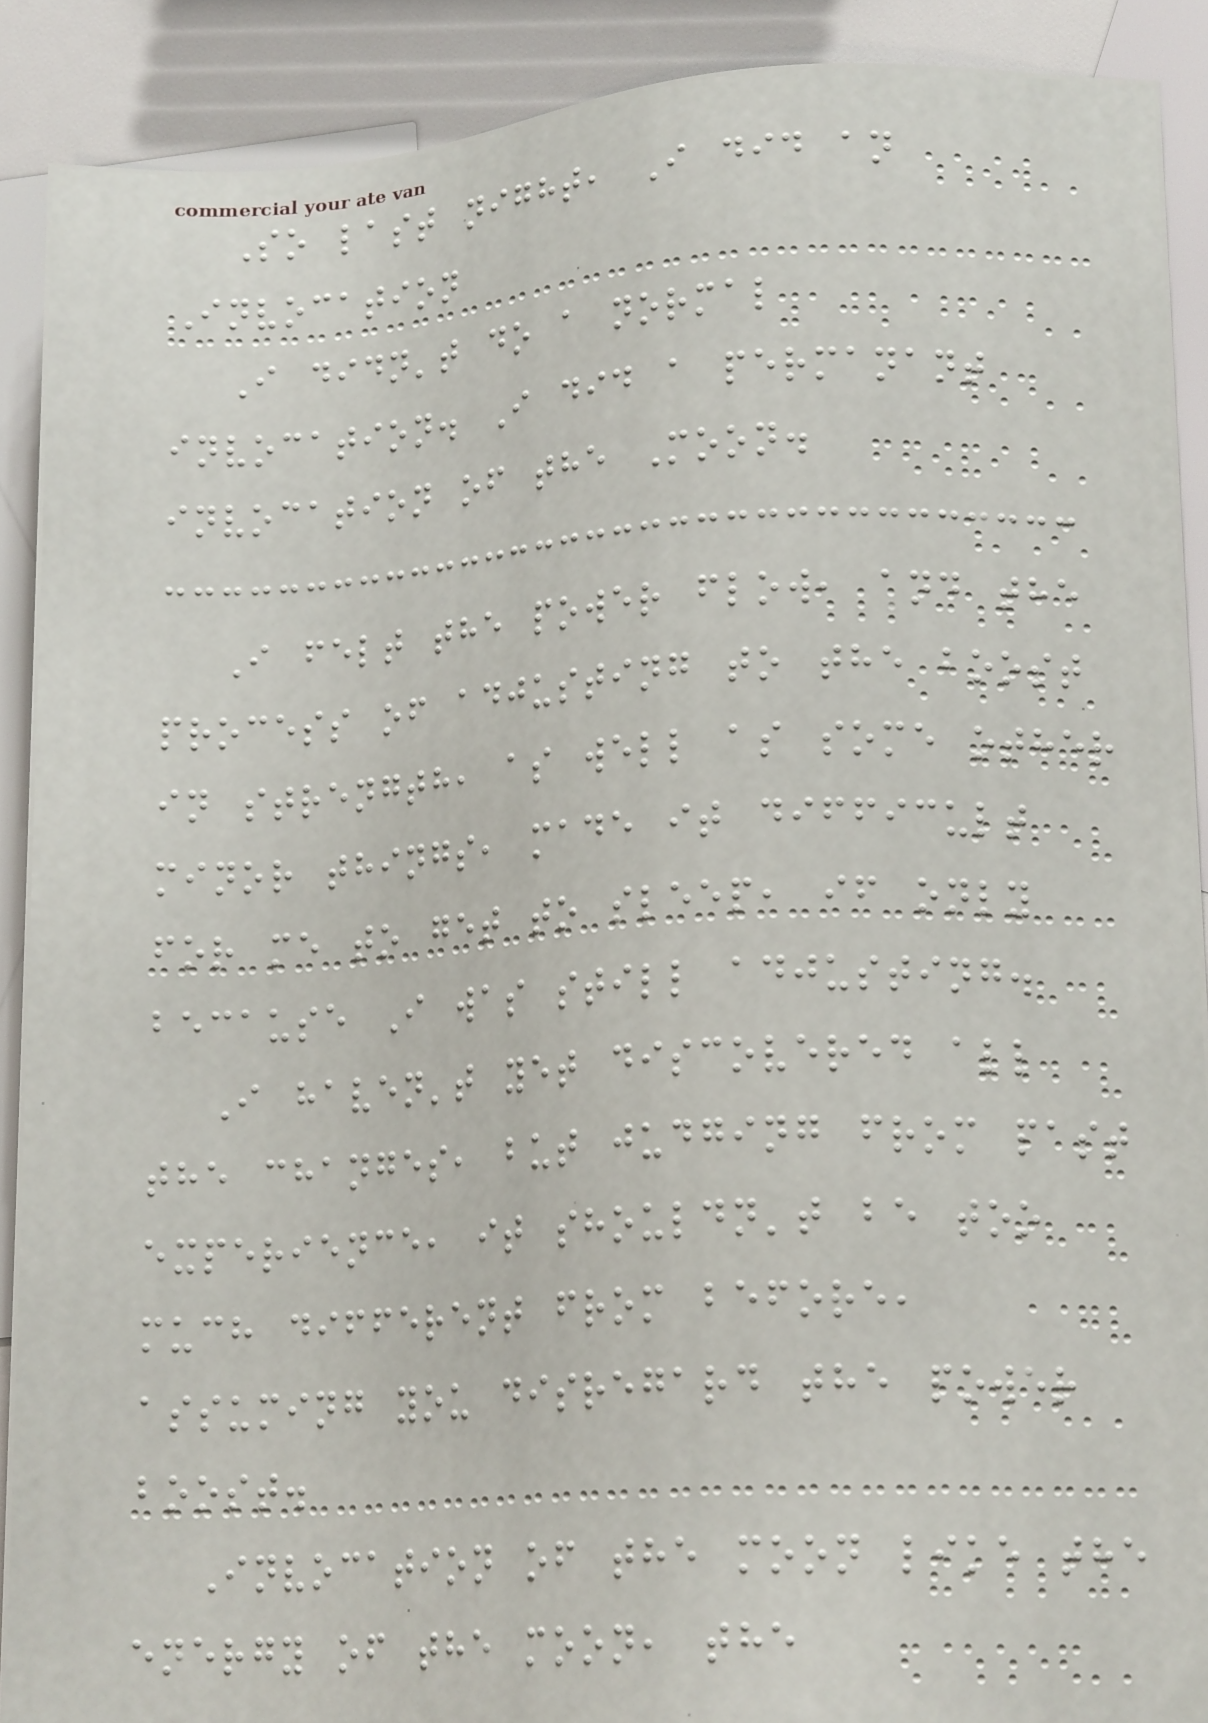So last night, I did an
Invocation
I didn't do a normal
invocation. I did a permanant
invocation of the Moon.
I felt the power flow, and the
process of adjusting to the boost
in strength, as well as some other
minor things, made it difficult
for me to get to sleep, if only
because I was still adjusting.
I haven't yet discovered all
the changes, but judging from past
experience, it shouldn't be too
much different from before,
assuming you disregard the power
boost.
Invocation of the moon like the
energy of the moon, the
